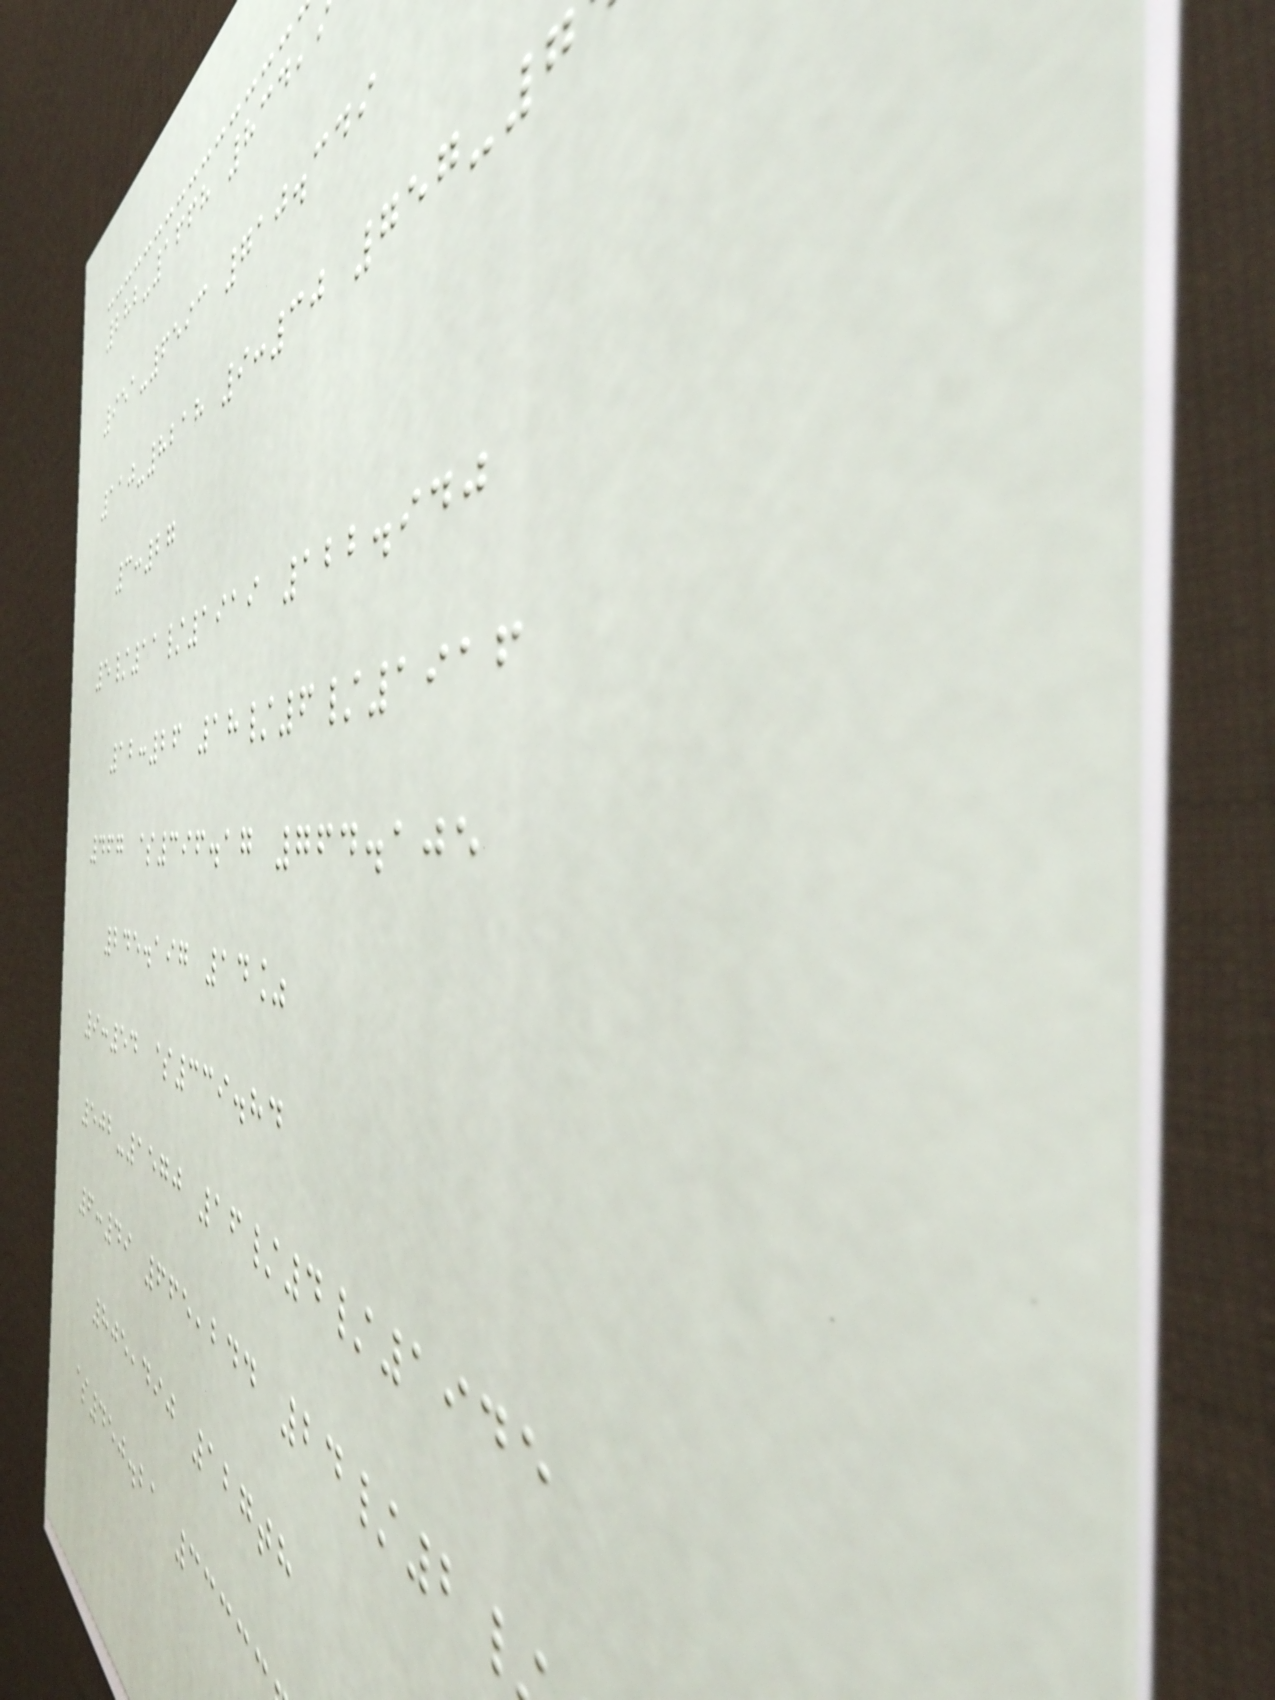282-1668 834,
951-6593 710.349
110-8218 9:30 757-7
3:27
5/11/1919 122.940
12:26 18/6/1916
467 $396.17 764.105
245.197 14%
9:54 $339.84
502-1570 16/4/1945
6:49 665,244 24/2
805,490 127th
$450.21 3333
